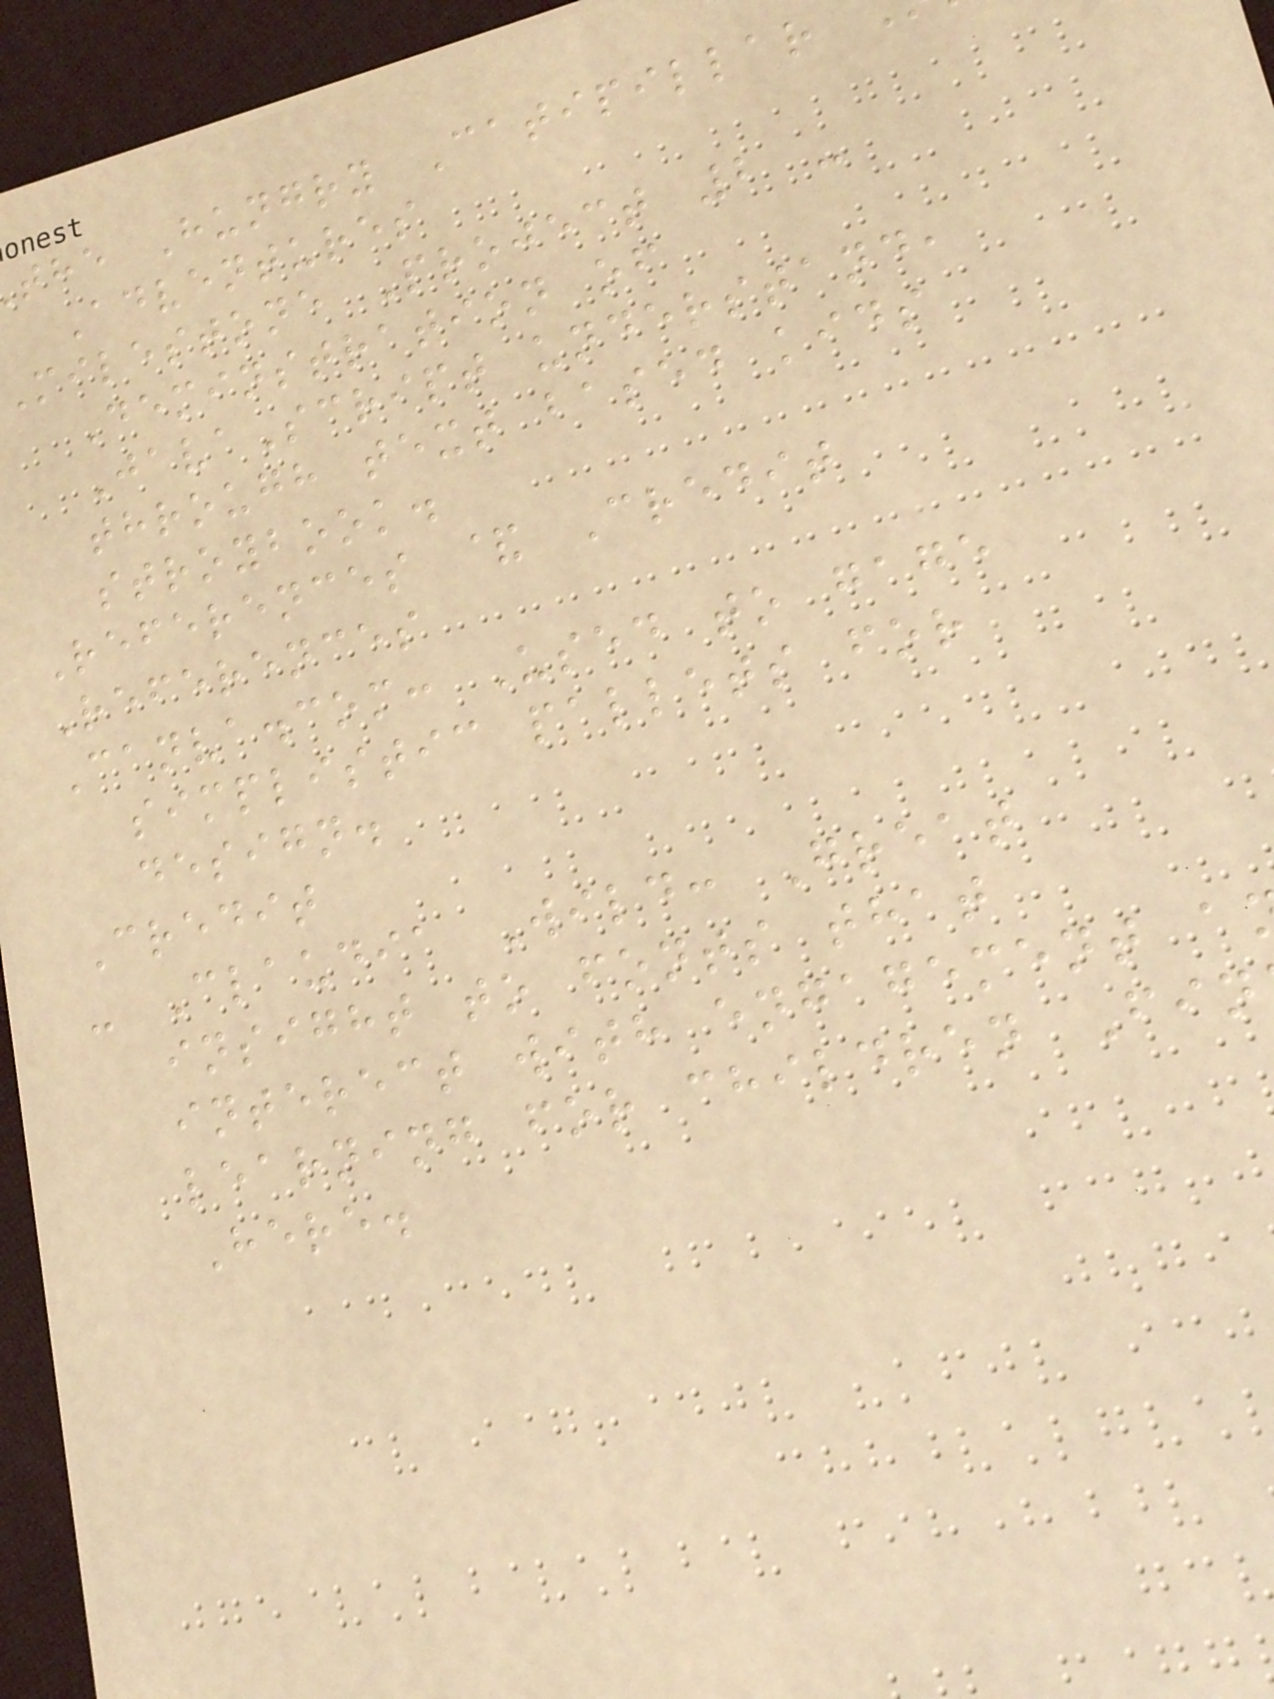the Hungry Catipillar
Adventures
Milestone Project 2 -
Deminstration of
JavaScript understand,
through text based kids
stroybook.
References & Credit
References
Canva.com: Used to gage
simplistic pallets for
design.
Credit
- Claudia Wild: Great
insight to fonts that
interect with engagement a
learning for children Fin
Here.
